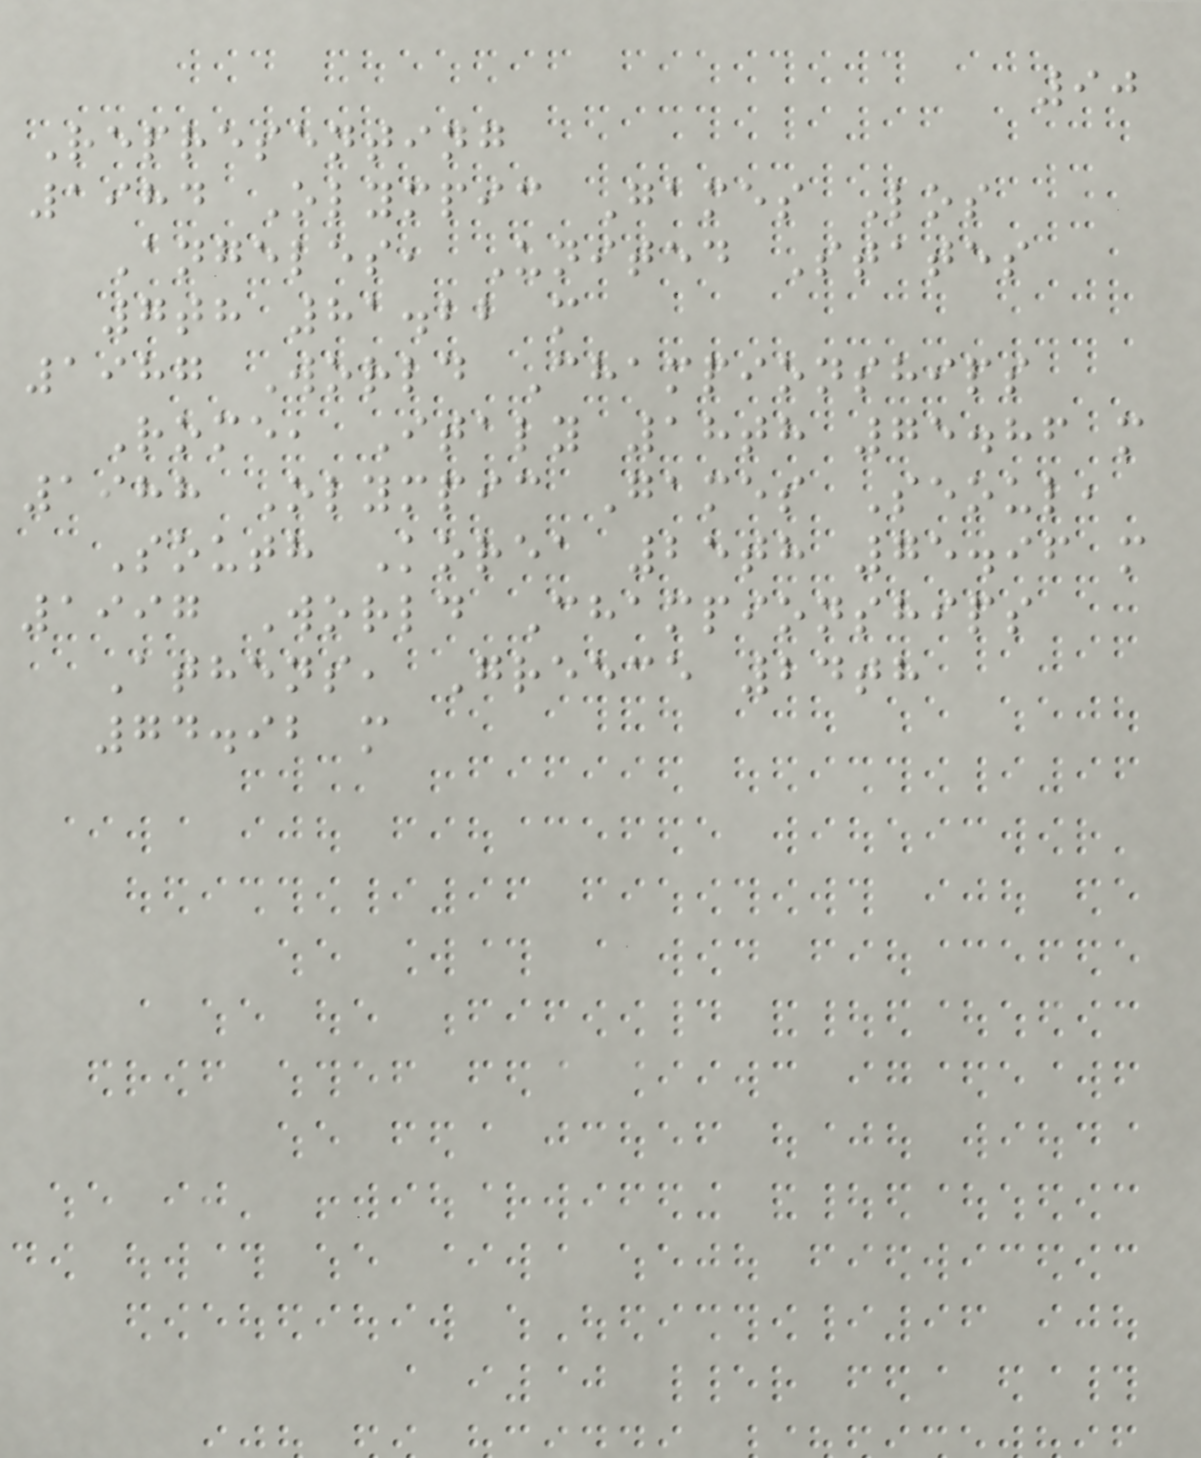90
Representing
1984 Olympic Games Los
Angeles, United States
7th 81.22 m
1987 World Championships
Rome, Italy 18th 75.86 m
1988 Olympic Games Seoul,
South Korea 25th 75.96 m
1997 World Championships
Athens, Greece 24th
74.92 m
